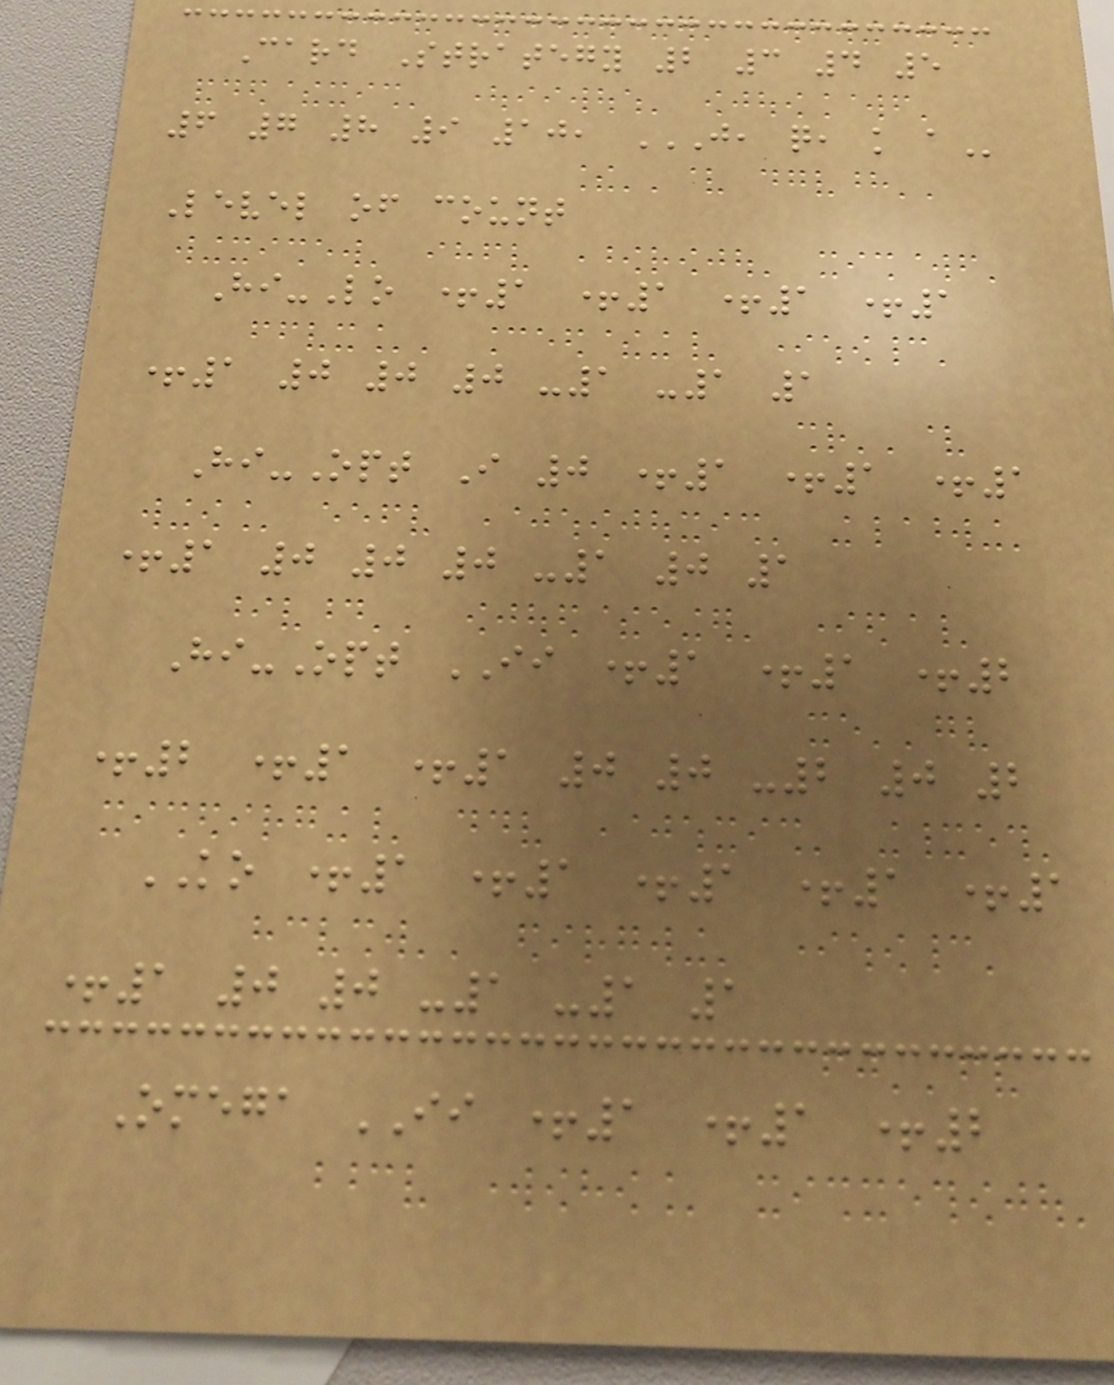Card Strategy 2 3 4 5
6 7 8 9 10, J, Q, K A
Level of count
Hi-Lo +1 +1 +1 +1
+1 0 0 0 -1 -1 1
Hi-Opt I 0 +1 +1 +1
+1 0 0 0 -1 0 1
Hi-Opt II +1 +1 +2
+2 +1 +1 0 0 -2 0 2
KO +1 +1 +1 +1 +1
+1 0 0 -1 -1 1
Omega II +1 +1 +2
